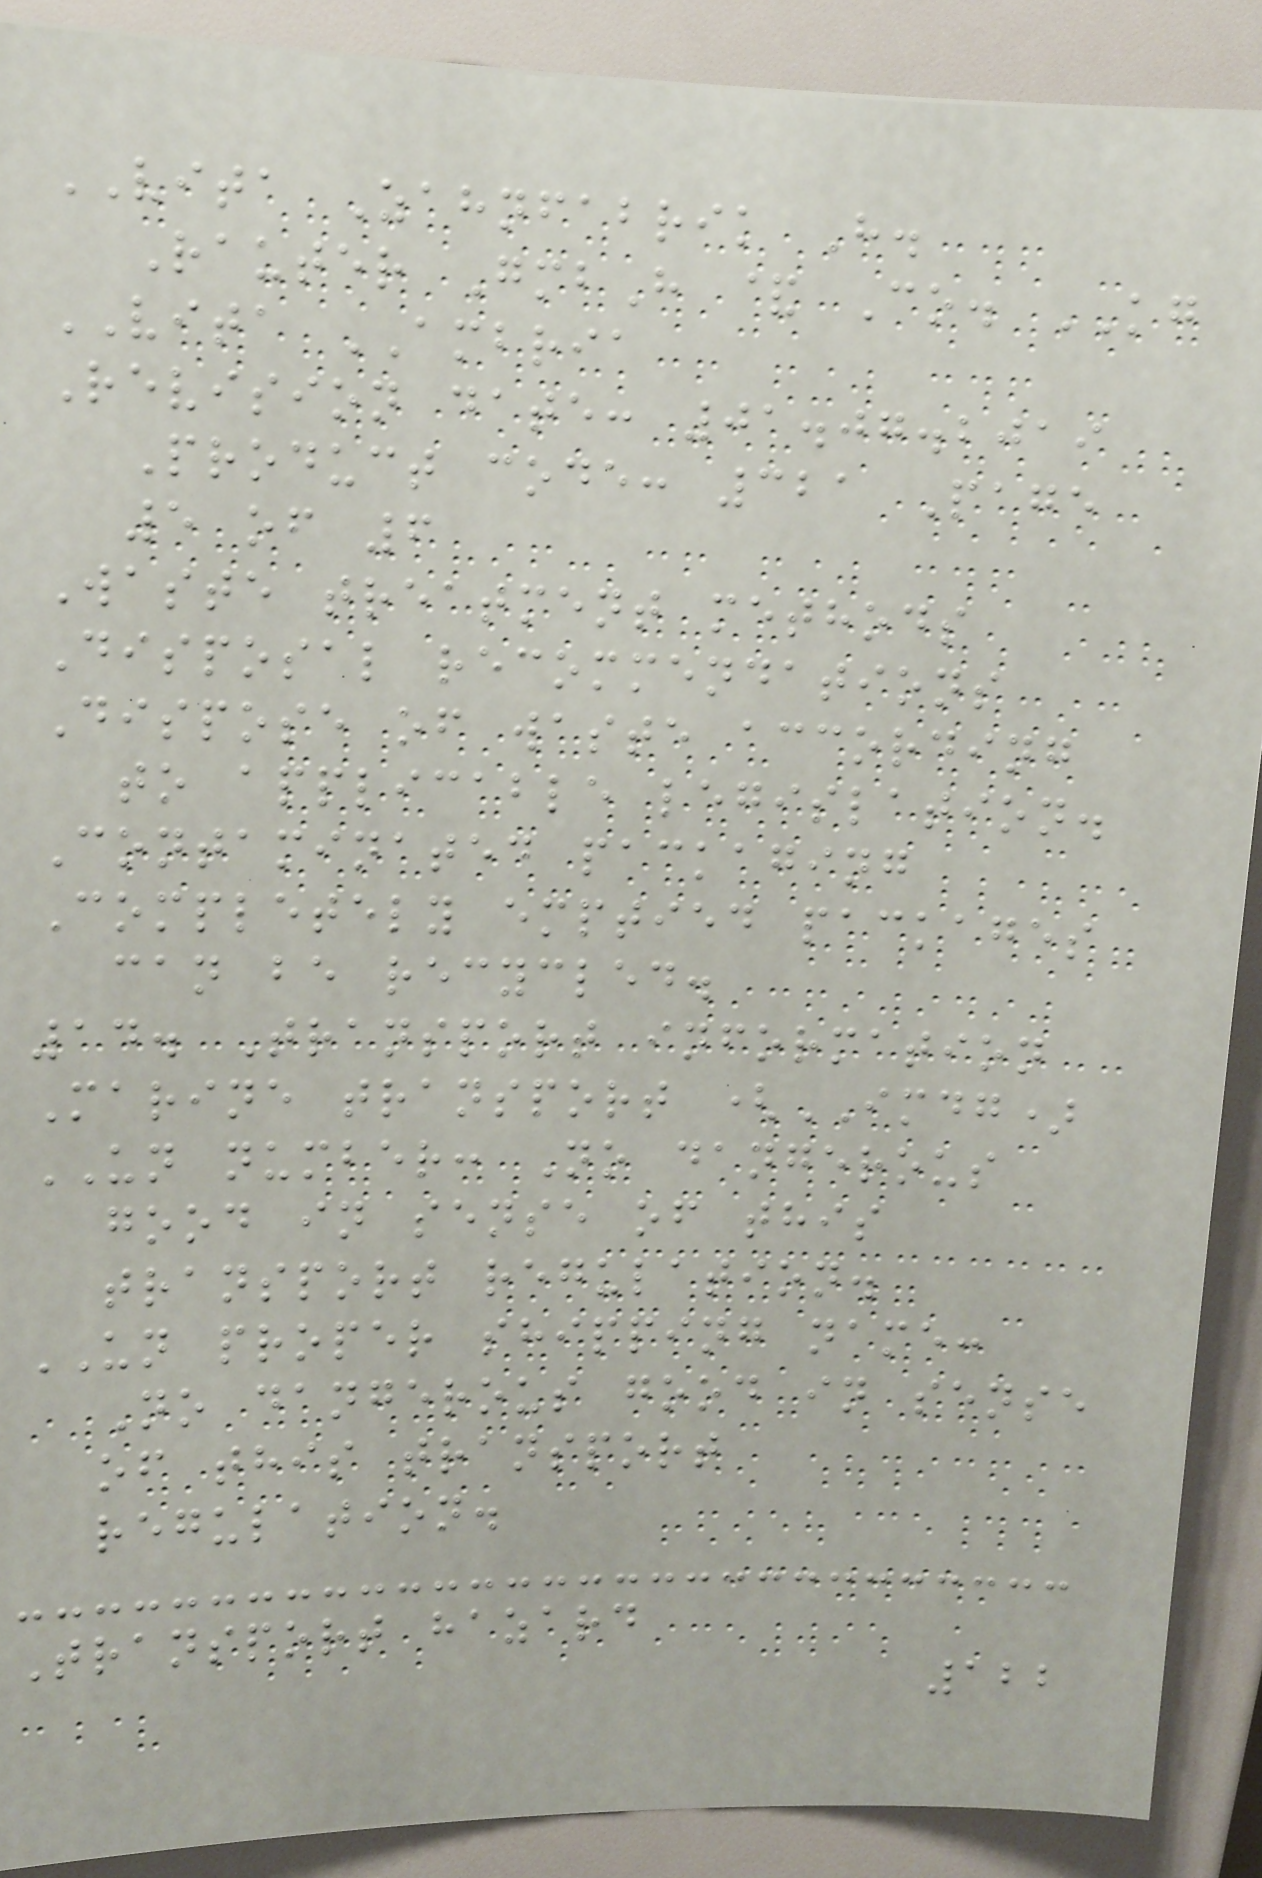VITA Zahnfabrik H.
Rauter GmbH & Co. KG
VITA AMBRIA
Revision date: 01.07.2019
Product code: 321 Page
5 of 6
Waste treatment methods
Disposal recommendations
Dispose of waste according
to applicable legislation.
Contaminated packaging
Completely emptied packages
can be recycled.
14. Transport information
Marine transport (IMDG)
UN number: No dangerous
good in sense of this
transport regulation.
UN proper shipping name:
No dangerous good in sense
of this transport
regulation.
Transport hazard
122
